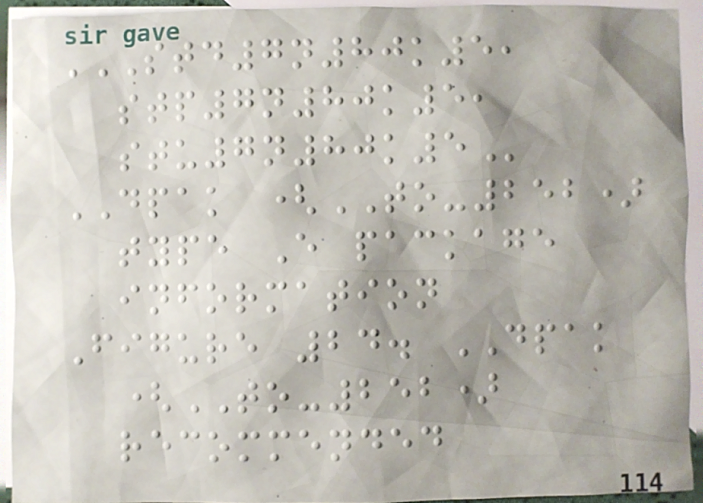STD7N80K5,
STP7N80K5,
STU7N80K5
DPAK (TO-252)
type E package
information
Figure 24. DPAK
(TO-252)
recommended
